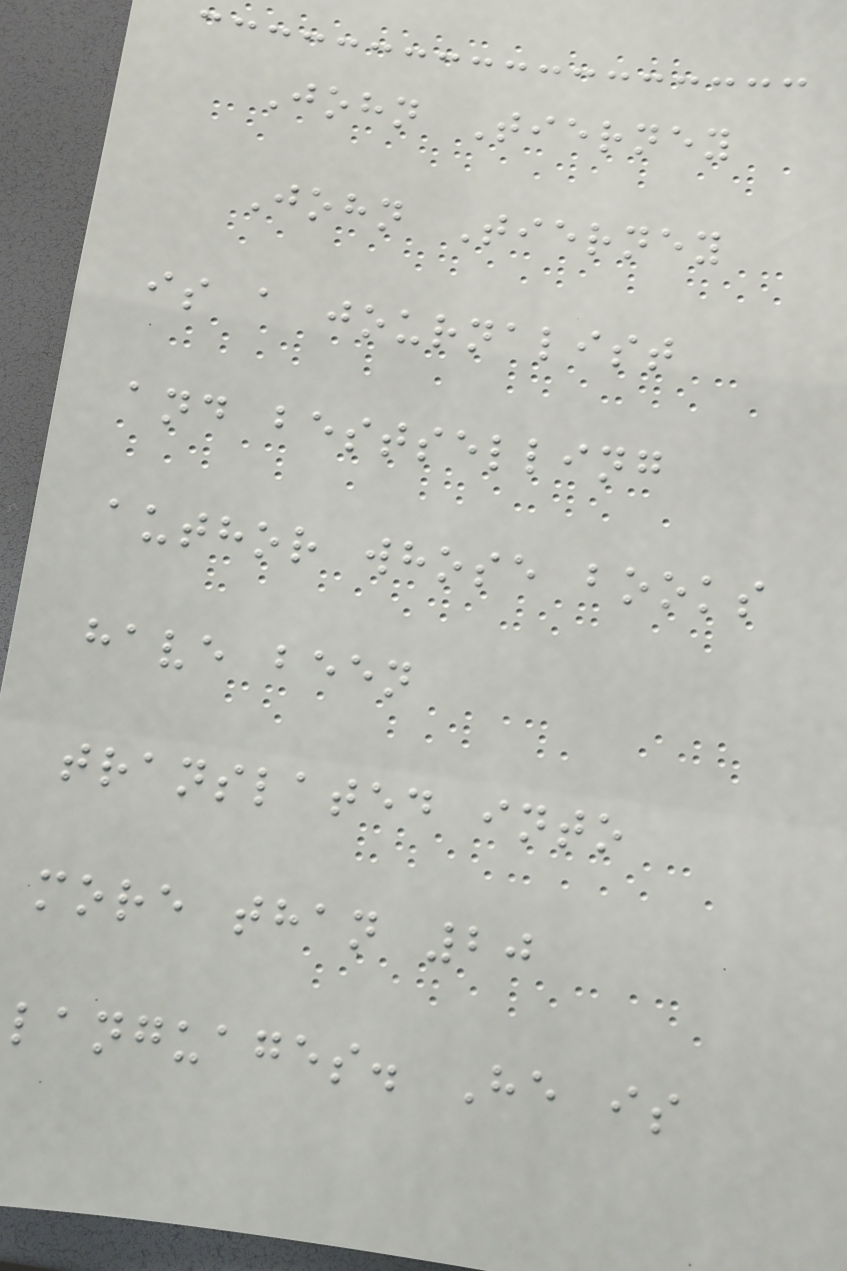John Tierney
John Tierney
is a journalist
and bestselling
author whose books
have been
translated into
more than 20
languages. He is
